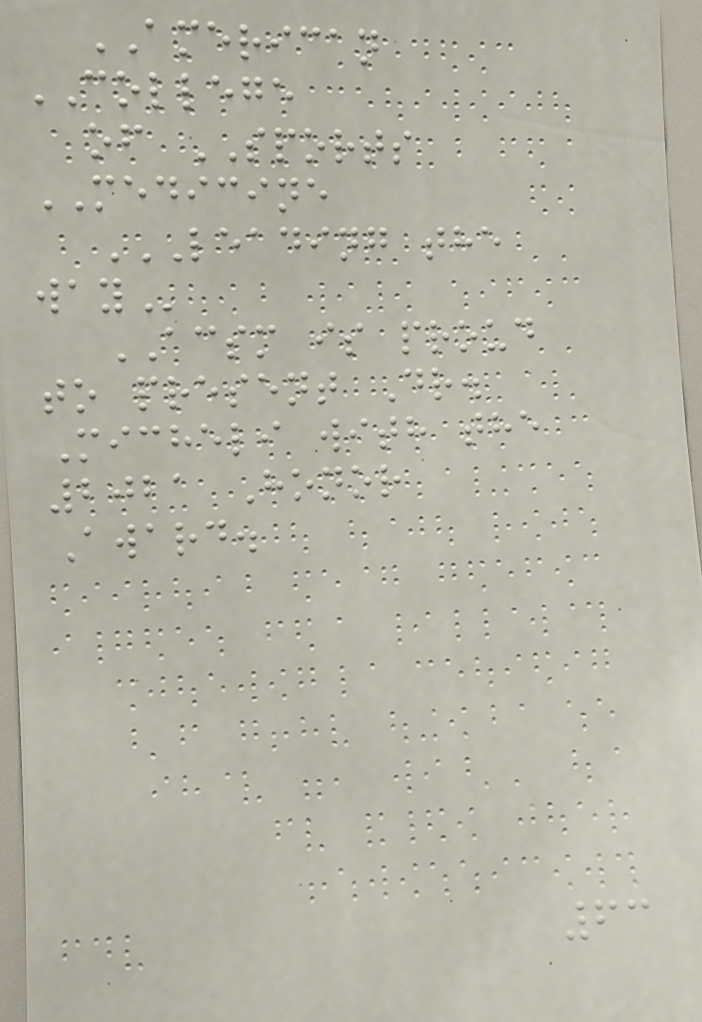AMERICAN
COLLEGE
of SPORTS
MEDICINE
LEADING THE
WAY
ACSM is proud
to present Dr.
Micheli with the
2021 Honor
Award.
63
